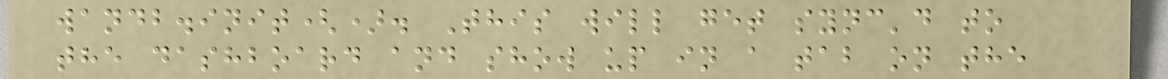wandb.init(). This will get sync'd to
the dashboard and show up in a tab on the
